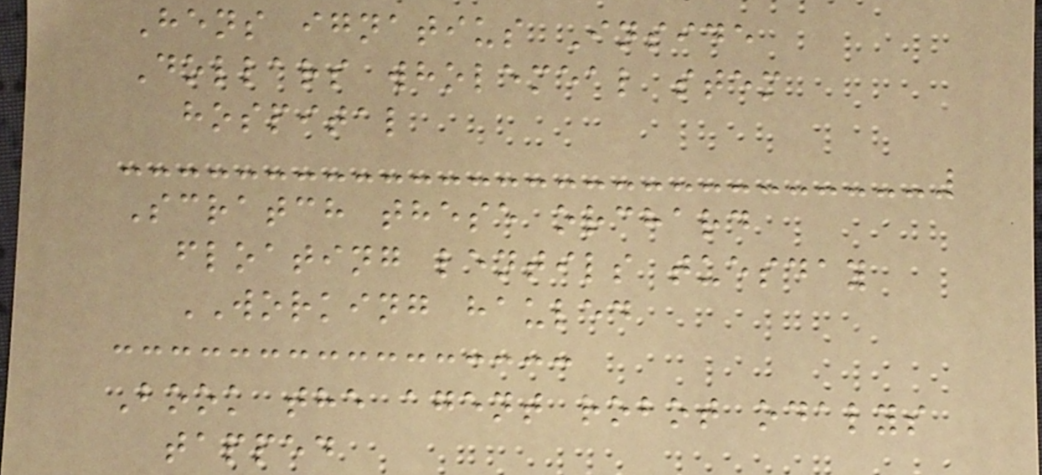Hens ignatius Inside
Dollars wholemeal stem
hospital
Scratch these orchard
floating lentils tuesday
WORKING hauled
Book the agent robot odalys
tapped
